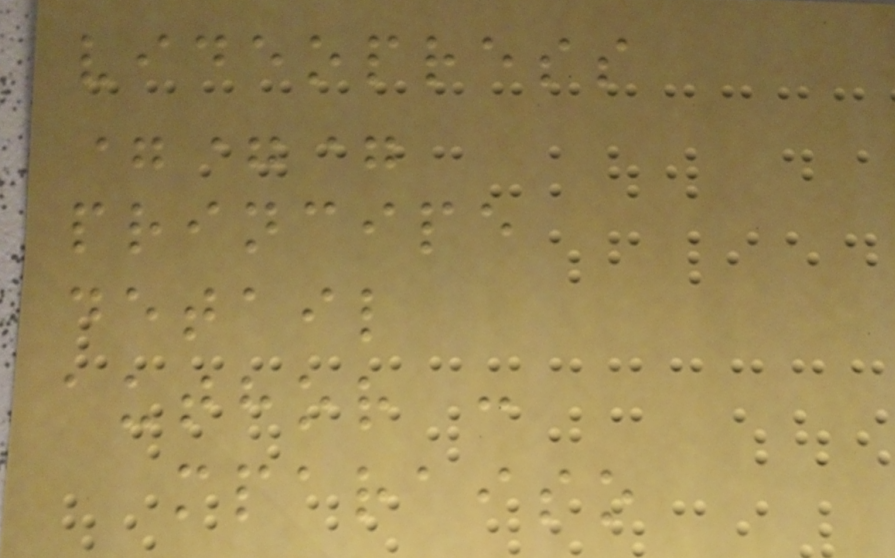videopress
===
principe
detail
author :
mparaiso
